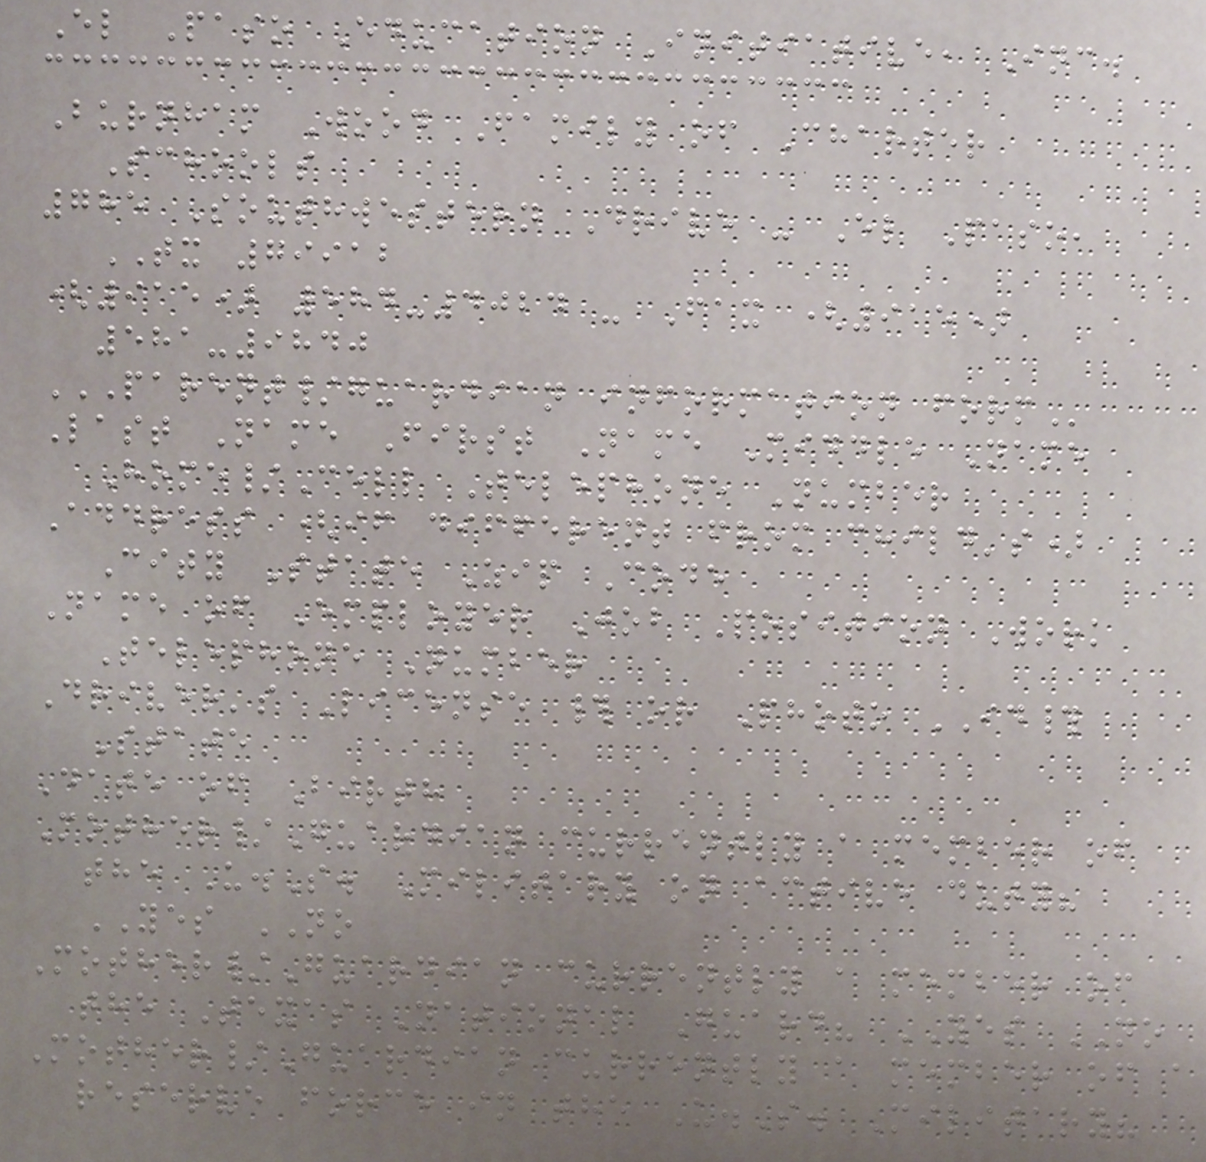El Paso Education Initiative, Inc.
Burnham Wood Family of Charter
Schools
785 Southwestern Drive - El Paso,
TX 79912
(915) 584-4024 - Fax (915)
581-9840
PARENT/GUARDIAN INFORMATION FORM
Last Name First Name Middle Name
Home/Cell Telephone Number
Address (if different from child's)
City State Zip Code
Name of Employer Job Position Work
Telephone Number
Driver's License # or Photo ID#
State
Date of Birth
Mother/Guardian currently a member of
the U.S. Military on active duty?
YES NO
Mother/Guardian currently a member of
the Texas National Guard? YES NO
Mother/Guardian currently a member of a
reserve force in the U.S. Military?
